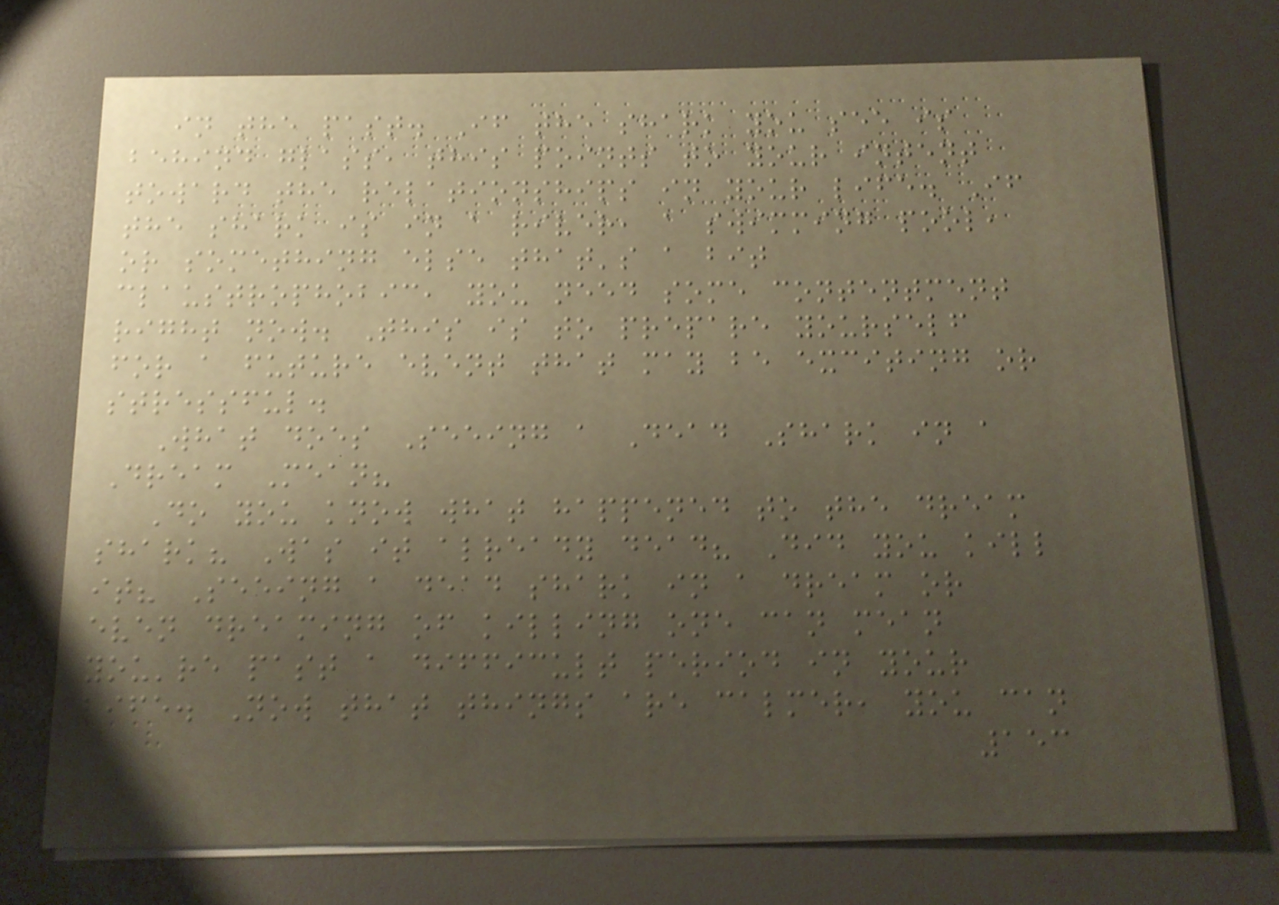in the past. If the shark you see is
behind glass, this points to your intent
toward the relationships in your life. If
the shark is in a river, a swimming pool,
or something else that's a bit
claustrophobic, you need some contentment
right now. This is to prepare yourself
for a future event that may be exciting or
stressful.
What does Seeing a Dead Shark in a
Dream Mean?
Do you know what happened to the dream
shark? Was it already dead? Did you kill
it? Seeing a dead shark in a dream or
even dreaming of killing one can mean
you're past a difficult period in your
life. Now that things are calmer, you can
153
